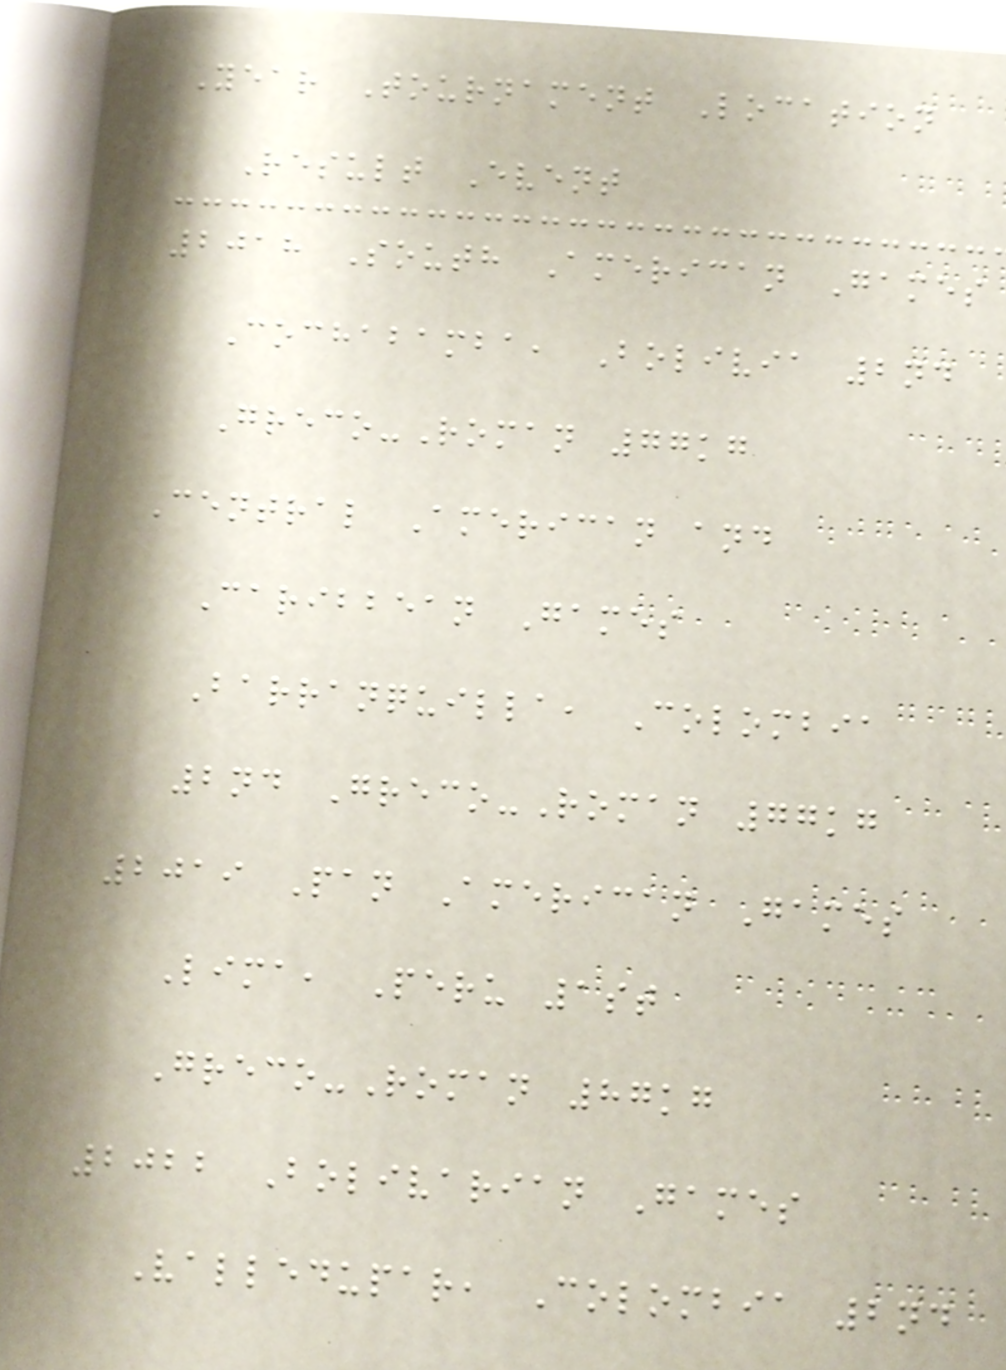Year Tournament Location
Result Event
2018 South American Games
Cochabamba, Bolivia 2nd
Greco-Roman 77kg
Central American and
Caribbean Games
Barranquilla, Colombia
2nd Greco-Roman 77kg
2019 Pan American Games
Lima, Peru 1st
Greco-Roman 87kg
2022 Bolivarian Games
Valledupar, Colombia 2nd
